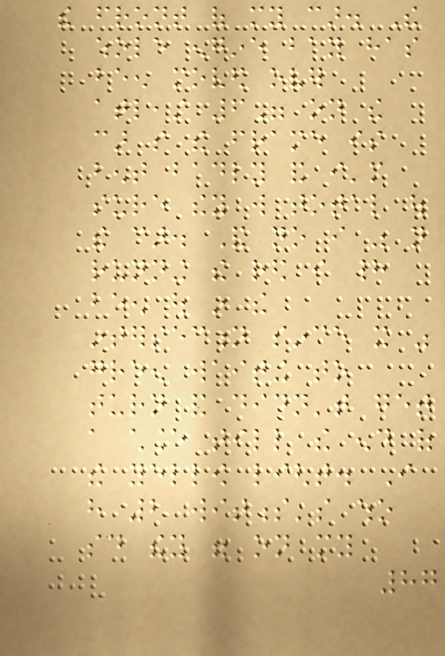the front of my car. The
whole engine bay has
been moved over
atleast 6" on the
car so the frame is
bent badly and i'm
sure they will total out
the car. And no i was not
running the red i had
been out in the
intersection since it was
green waiting to
turn and didn't get
a chance till the end of
the yellow light. I
have 2 witness's who
said they were on my
87
